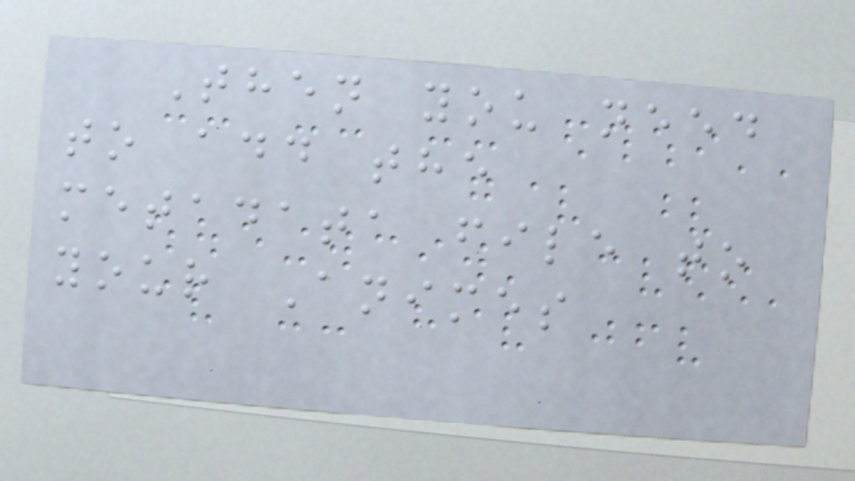Then you need
to add the
metadata file to
your Animes
